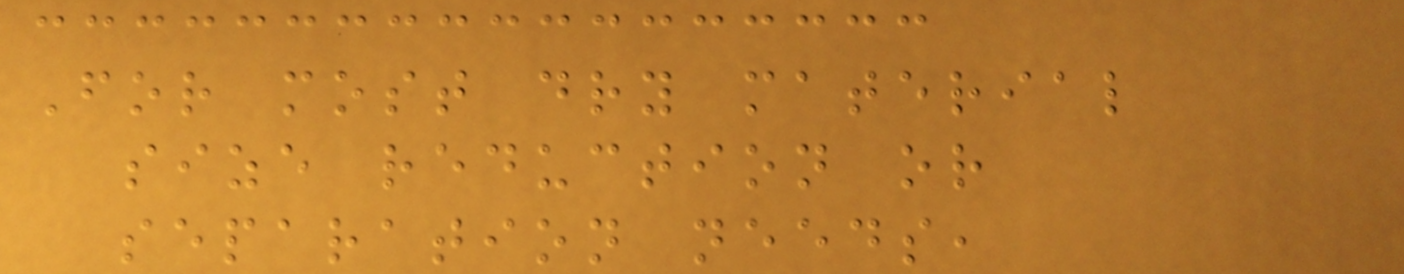For most dry material
size reduction or
separation needs,
